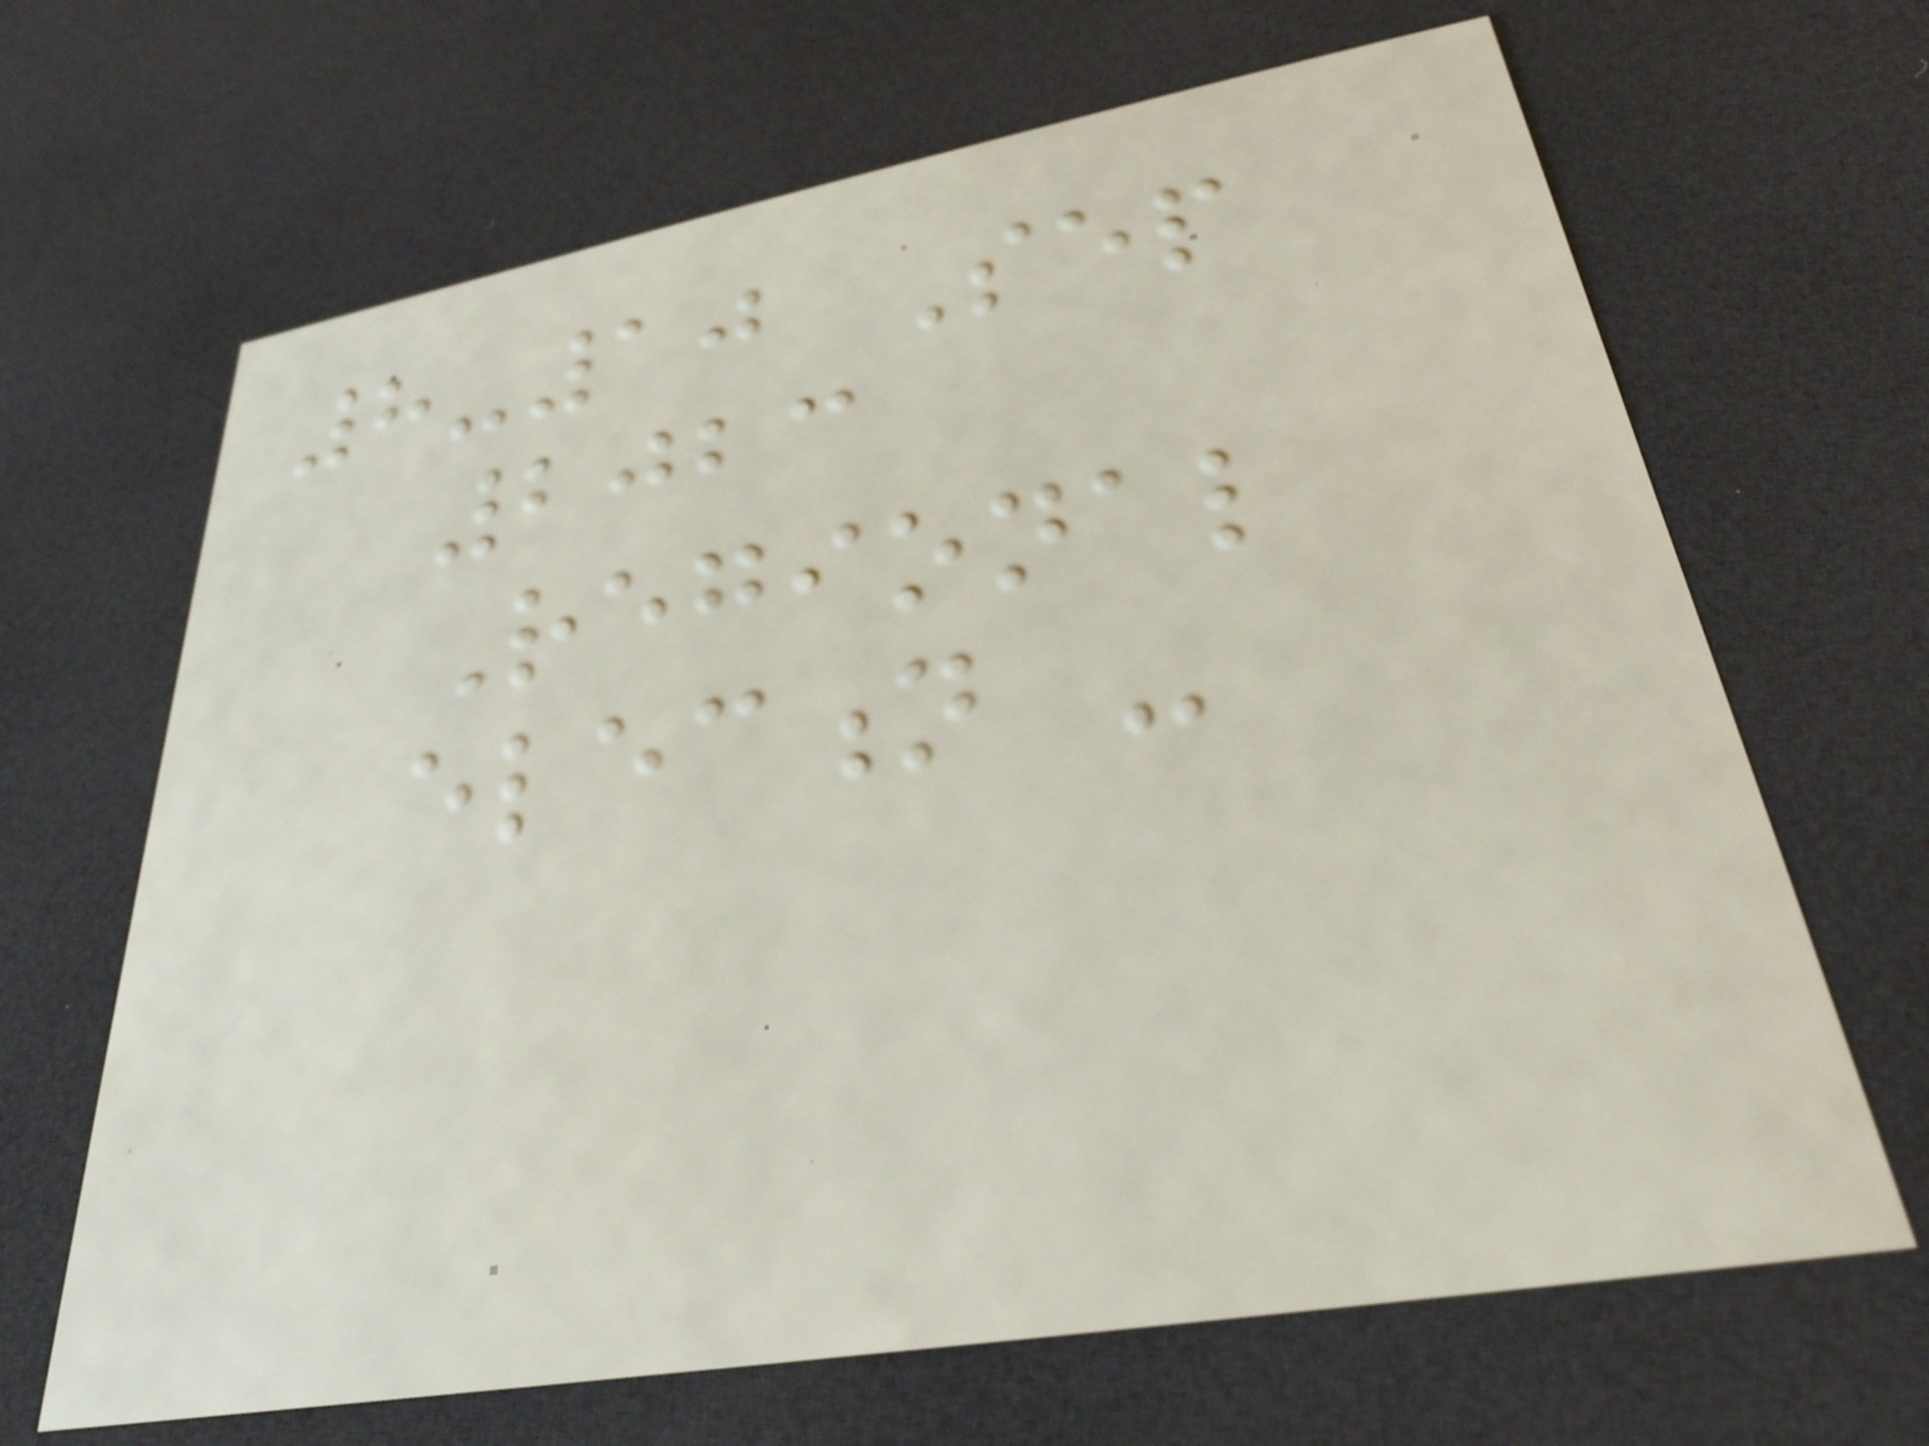8-10 Sep
2023
Regional
election -
